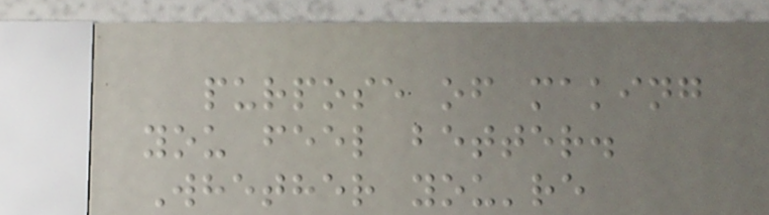purpose of making
you feel better.
Whether you're
